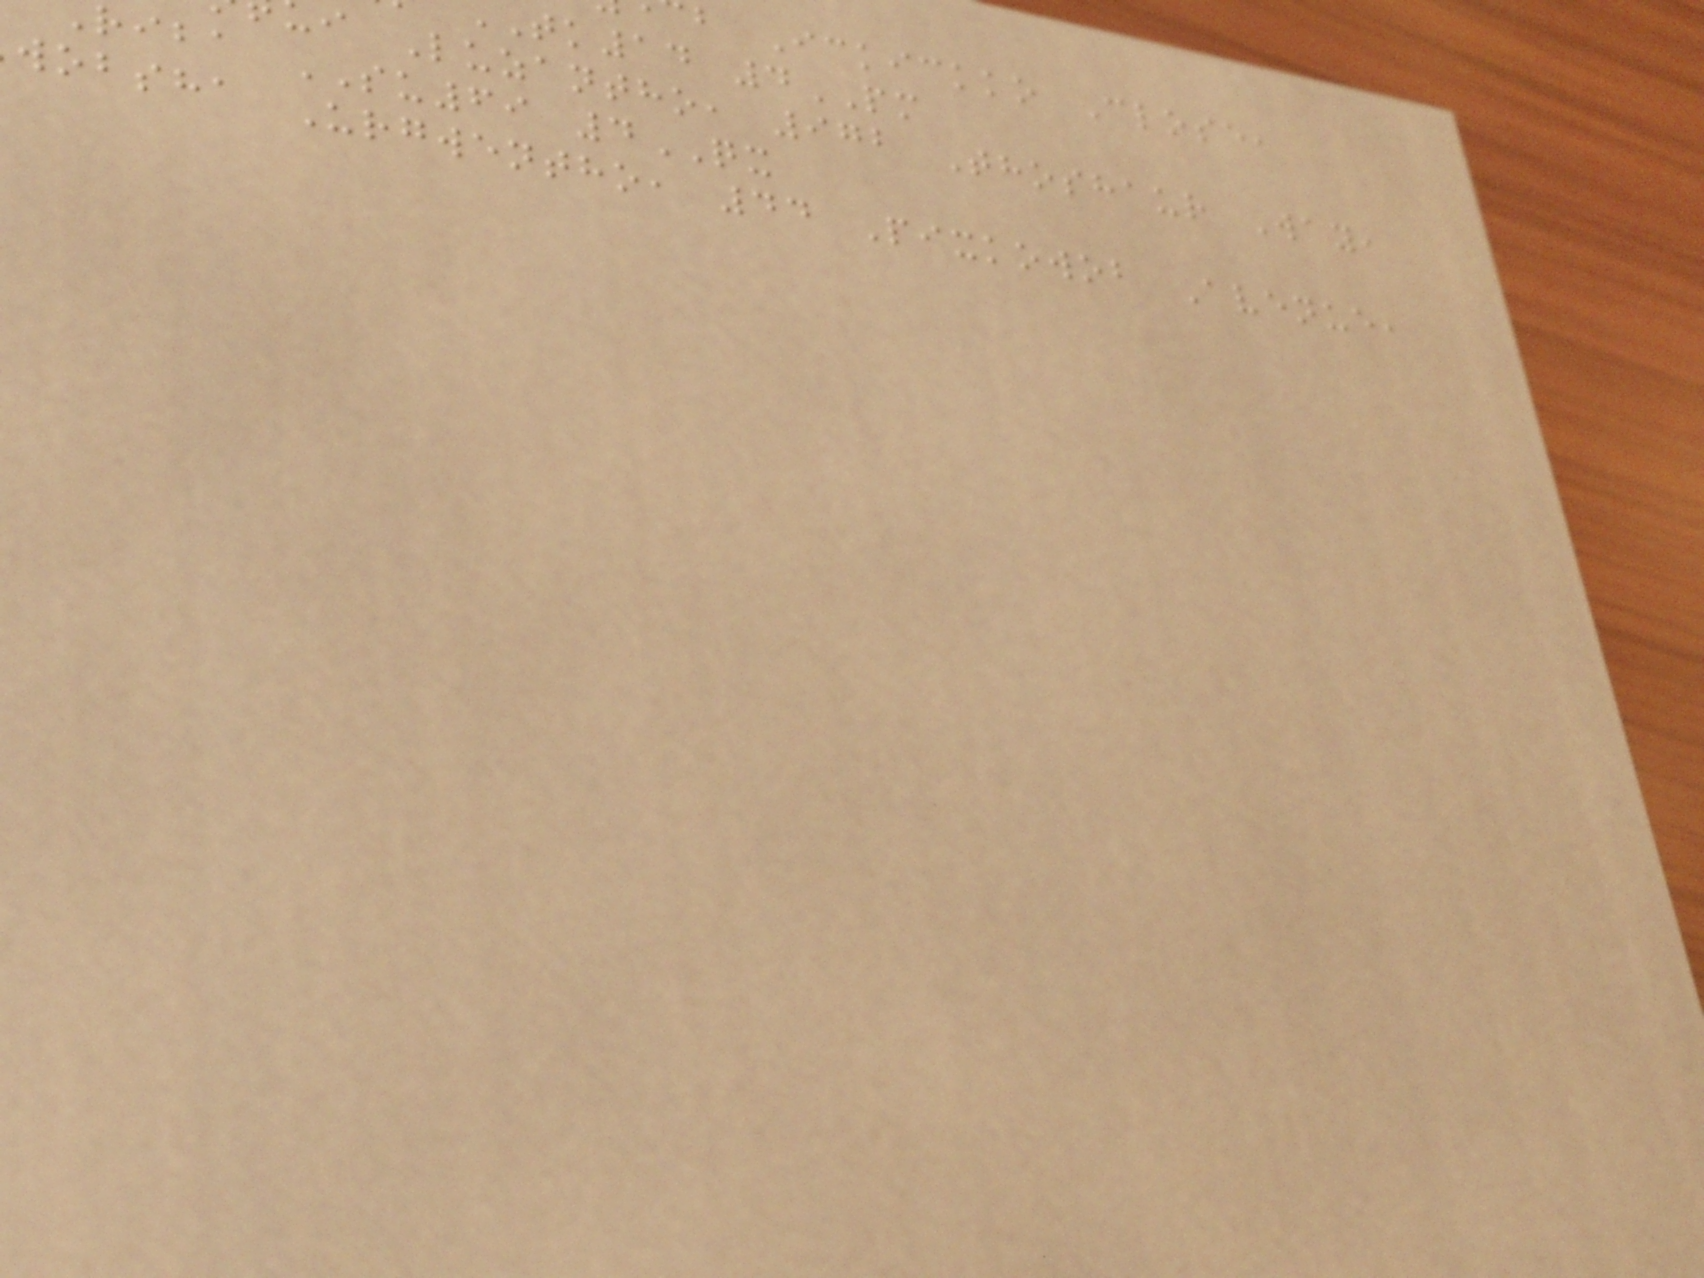b Ickickko Close,
tk14 4PM
i Luzantho, 972 Thoshaur Way,
riba SU69 4QX
wobsha Urgwentho, 44 Pixkowob Avenue,
